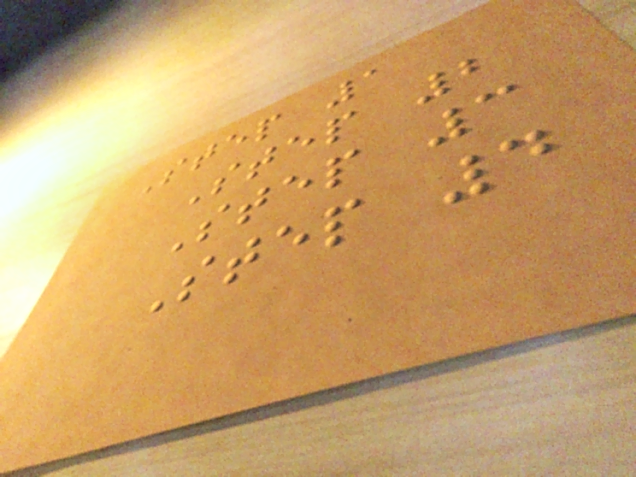Step 1
Step 2
Step 3
Step 4
